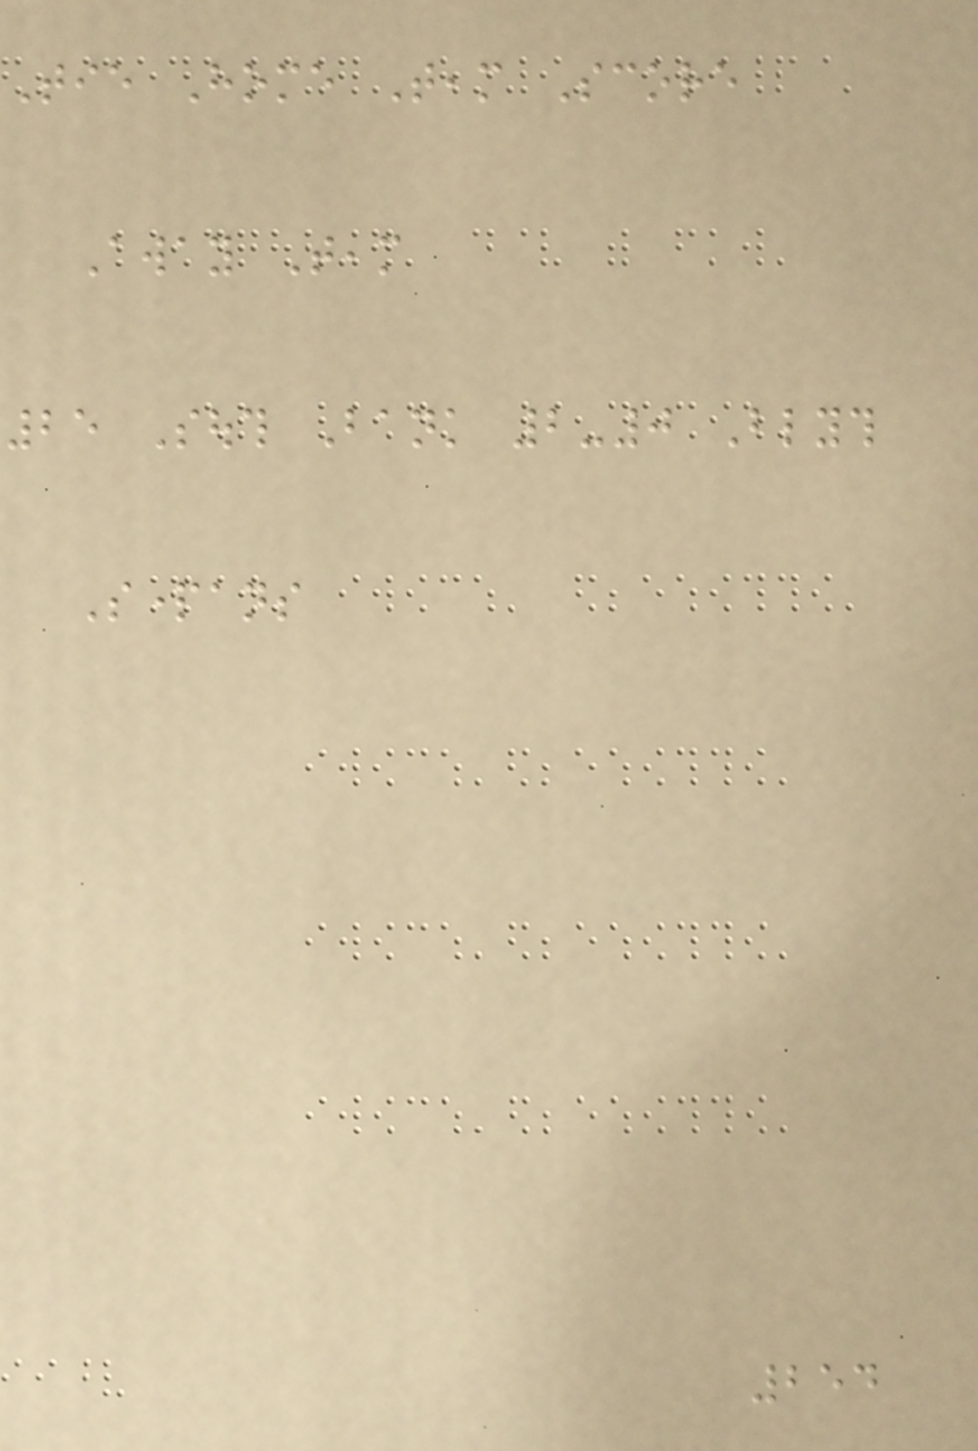Tie Home Team Score
Away Team
25 South Bank 2-0 Blyth
Spartans
254
